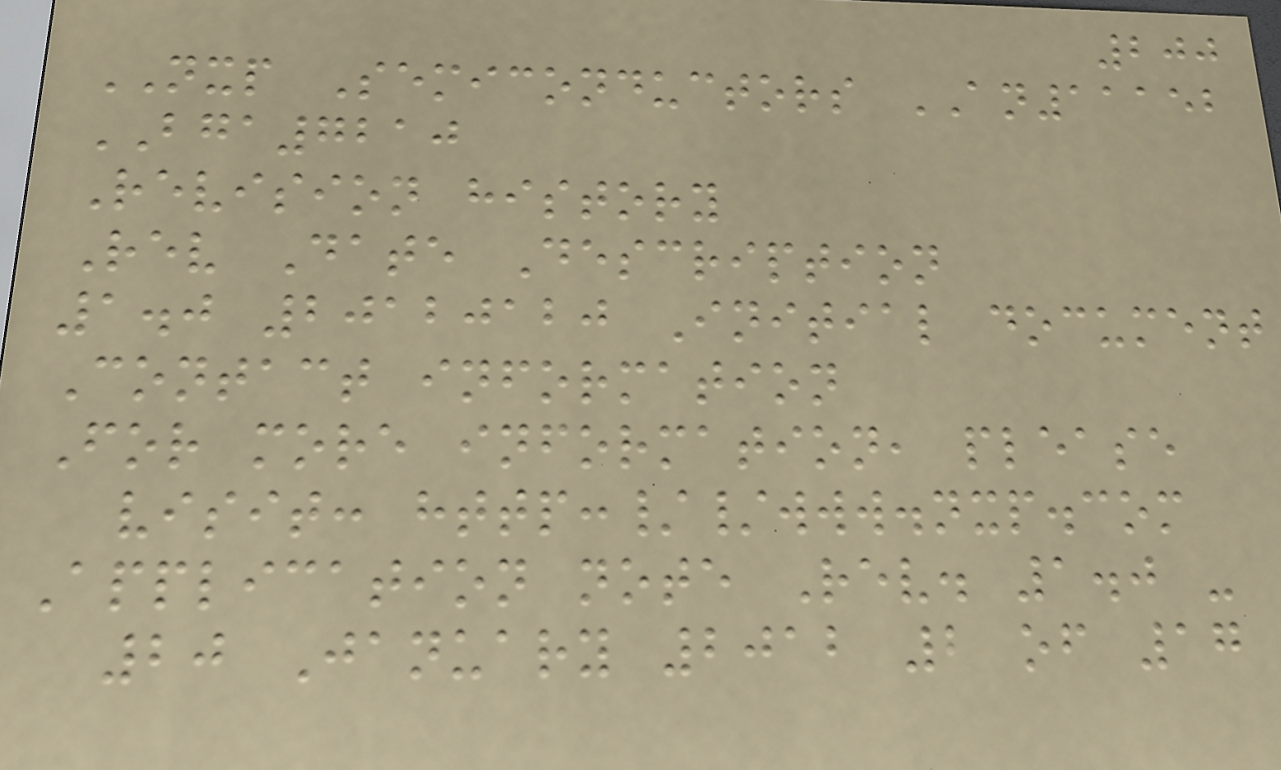200
NXP Semiconductors AN11152
BGA7210
Revision history
Rev Date Description
1.0 20120120 Initial document
Contact information
For more information, please
visit: http://www.nxp.com
Application note Rev. 1.0 -
20 January 2012 2 of 17
